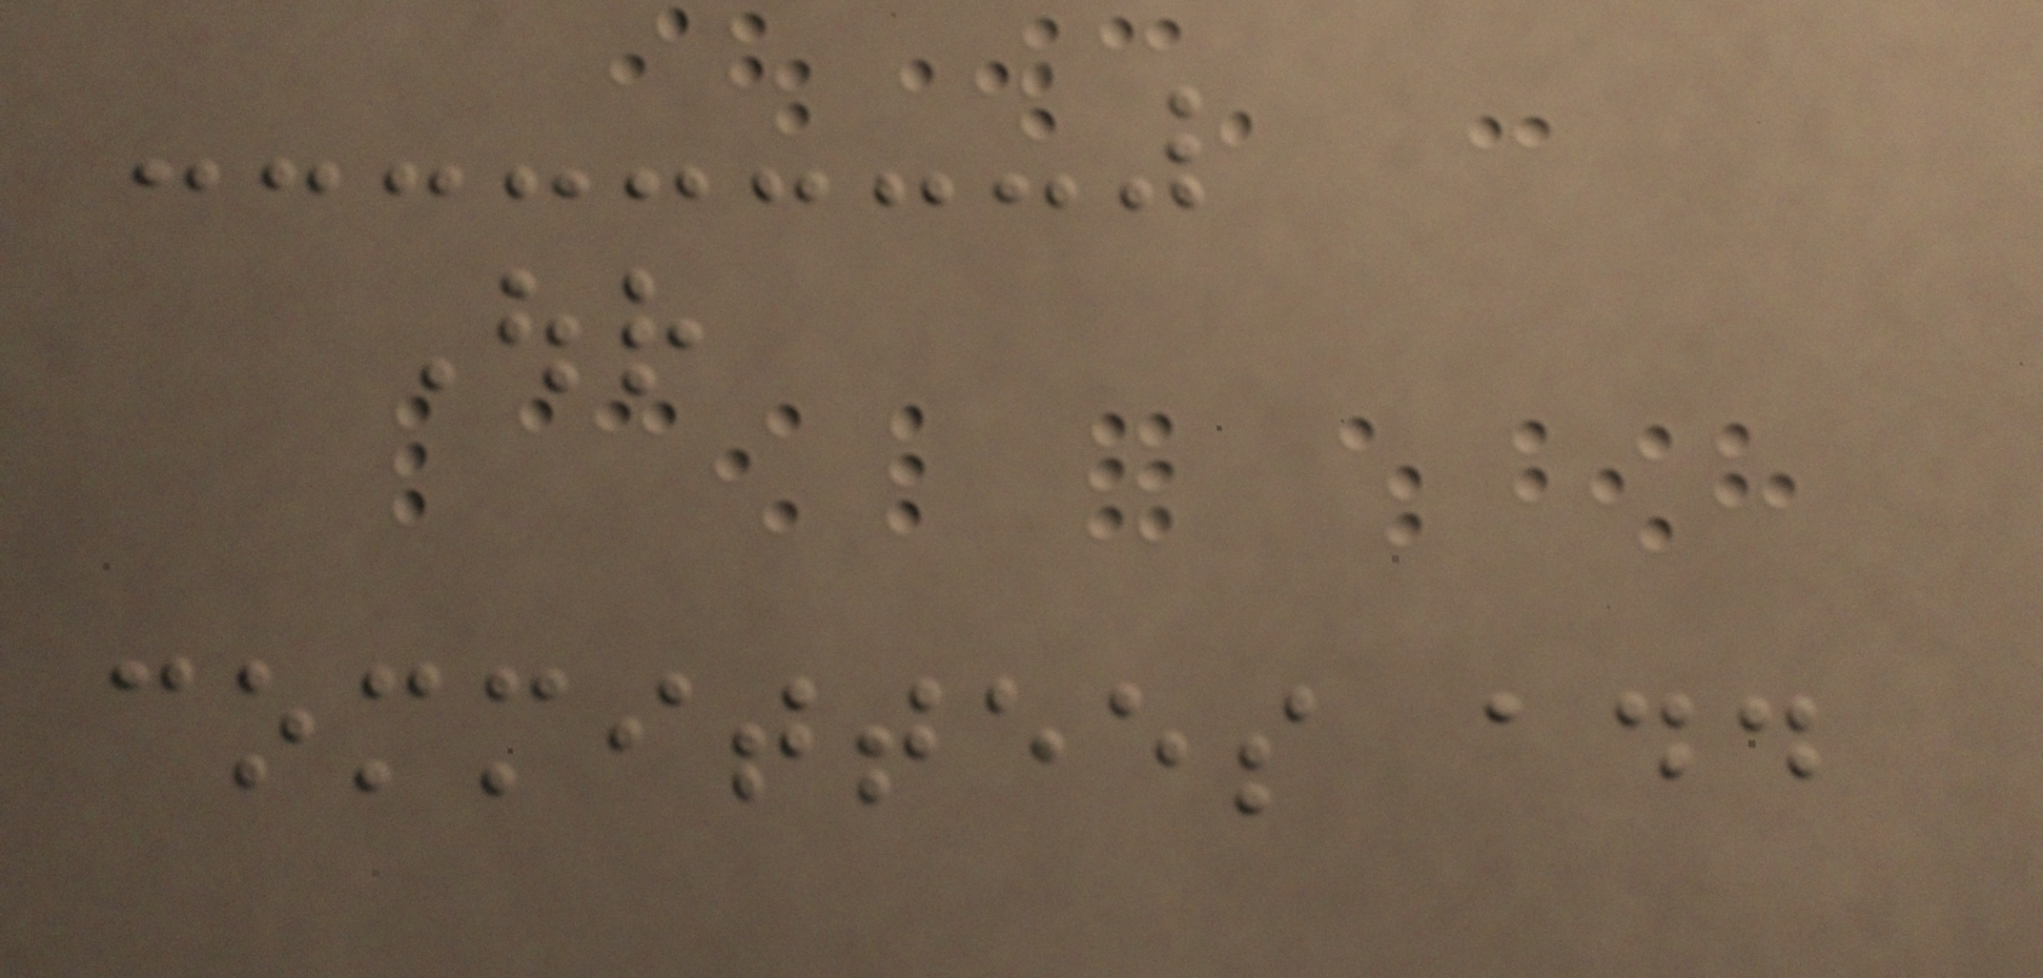Our
committees add
